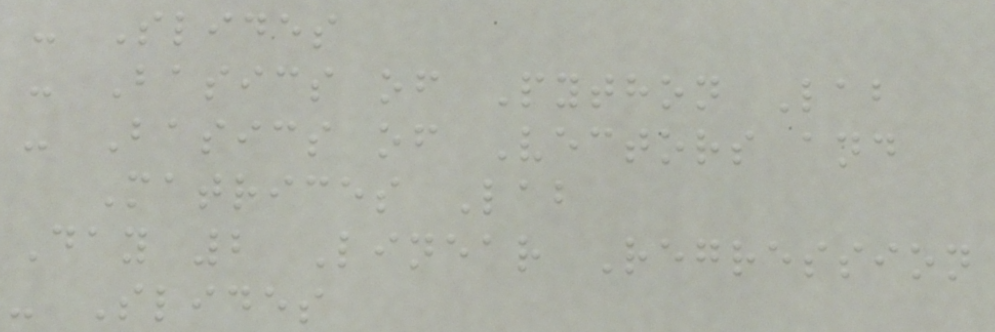- Slides
- Basics of Python Lab
- Basics of Vectors and
Matrices Lab
Day 2 Linear Regression
- Slides
